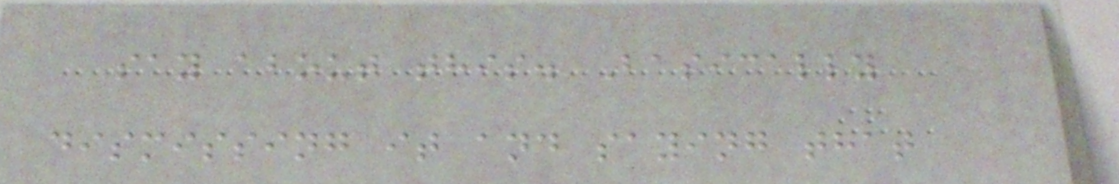say about this. Basically
dismissing it and saying that
